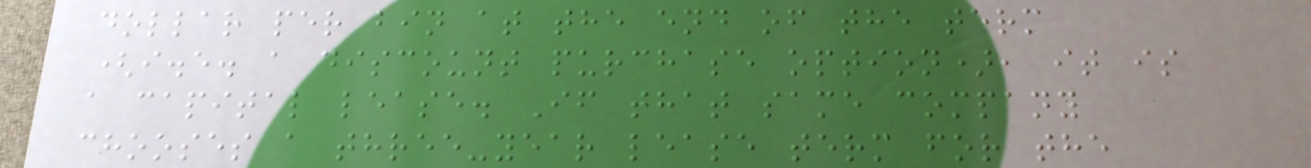dollar per bin at the end of the term
(i.e. a discount purchase option), it is
a capital lease. If that same company
chooses a three-year lease term for the
